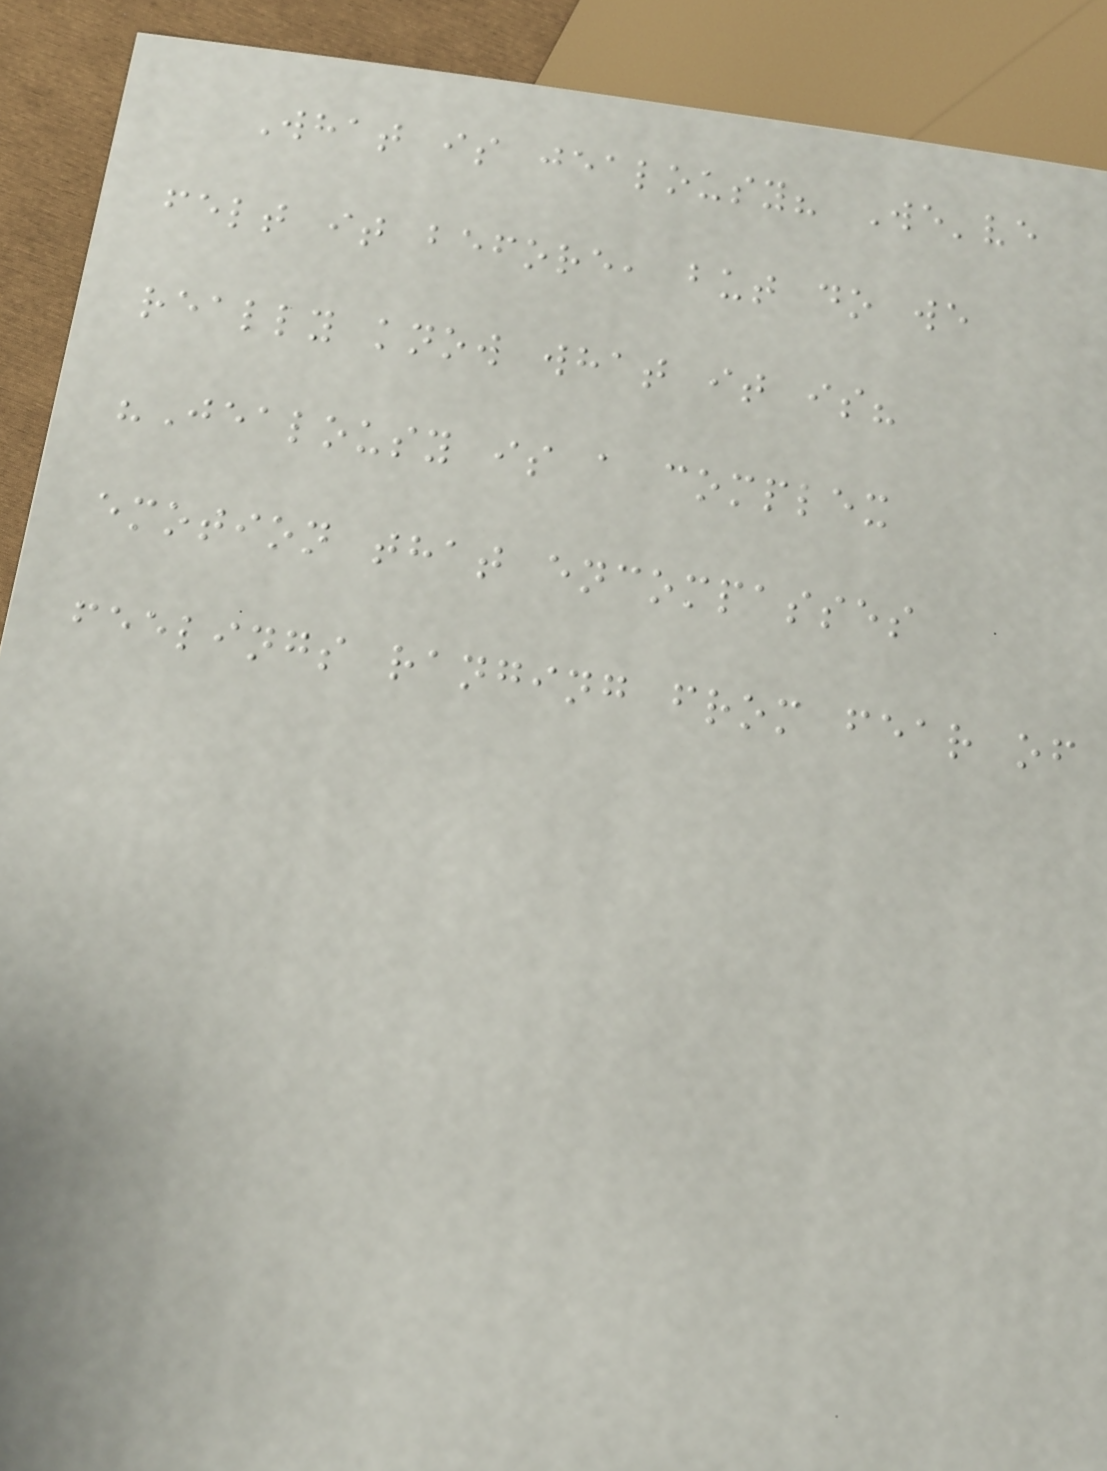What is jealousy? We've
felt it before, but do we
really know what it is?
"Jealousy is a complex
emotion that encompasses
feelings ranging from fear of
